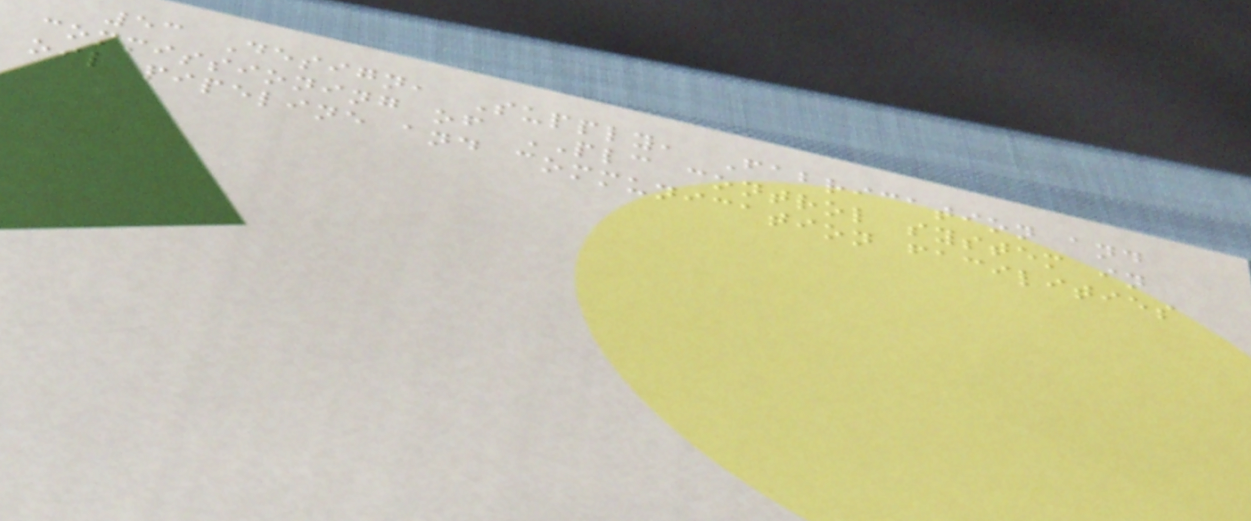53 Design, Supply, Fabrication and
commissioning of PLC control system in
oil pipeline and communication facilities
